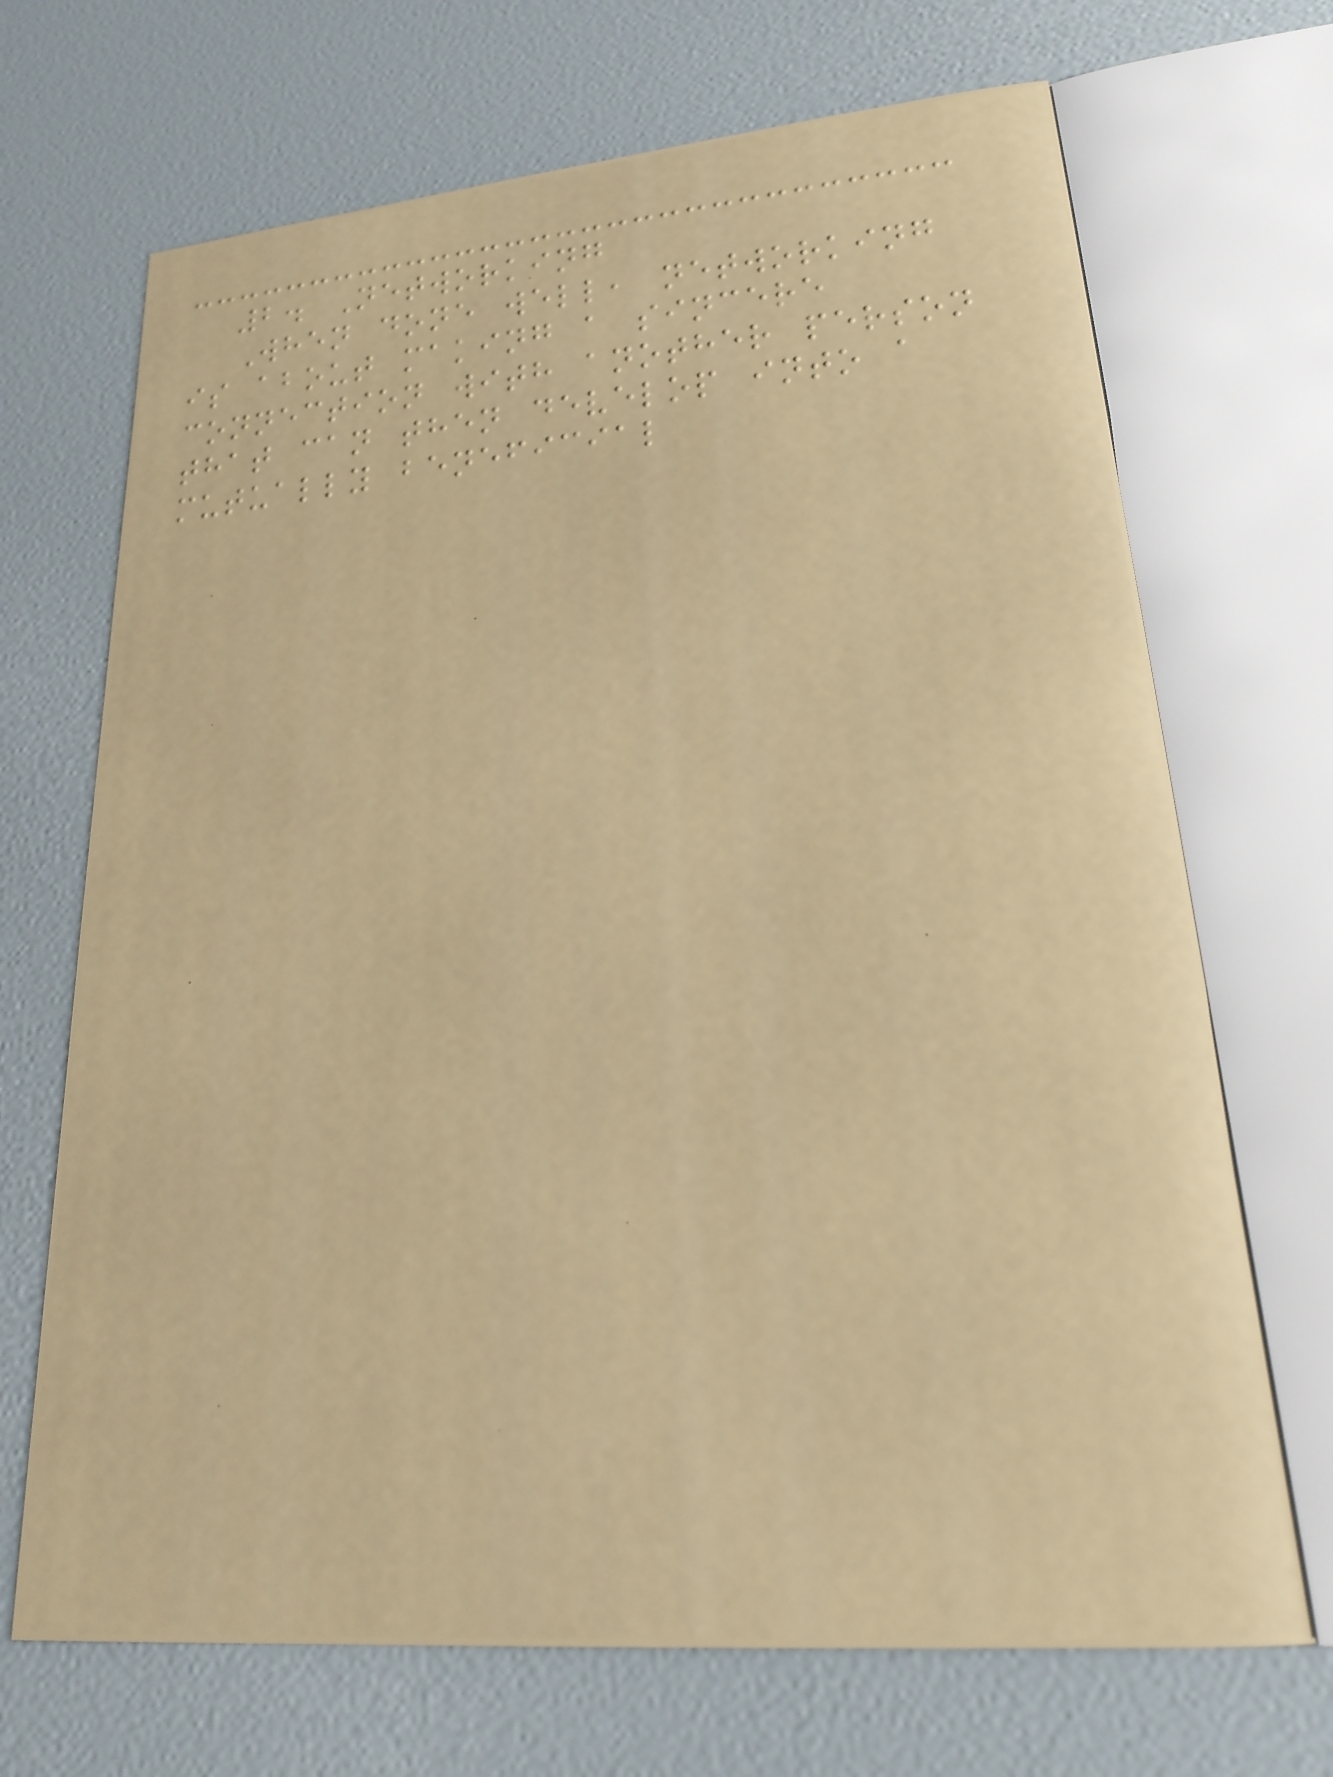2. Networking
When done well, networking
is about making a sincere
connection with another person
that can then develop into a
mutually beneficial
